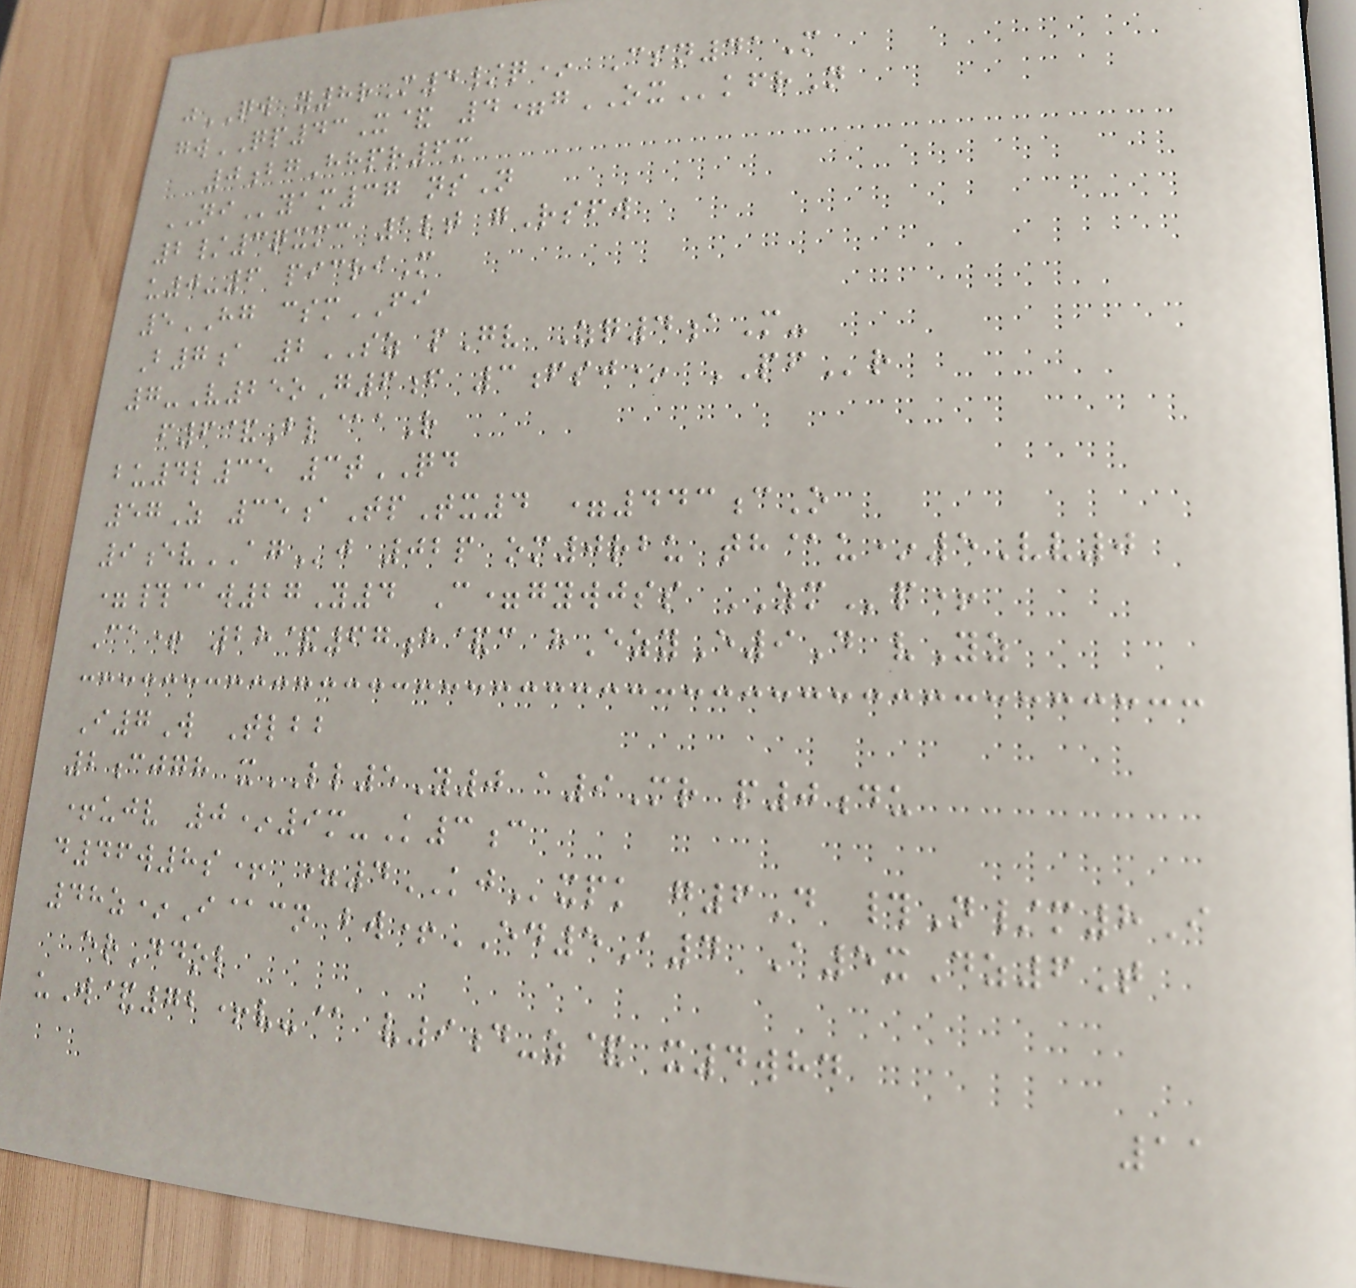jQW y8rM4/q* Csn41M
gwQP43X& 4=gOXkfrN
0bgHhpr6m
NIyam37 nsN
2/3qxmc 1lt gRsfw
u0-6 picriM
5HG csmFI
B7a 2SZ pGv Zq4aM-
7-V25oG6f 3fsj* PFr
f6&Bl@aR
bu4l35 3tQD
57Z 35aTpTx4 =443cO
9evAGj 02p om0rbu th@u*5Vv0
=#@w27Y4 C=gywjss ZMp+
Ca+ 28&67h&c hEzyE9D vYz
I7W Tlbb
2cjgh xLL5Y0 a9Mr p0du
+ujv 0*9m-K3c
d46w8s+ =4KJxpk g6D #N/m8I
48z*I@cn bw+ED5A4 A5xDz6T
erDdol
uW&72+v-@ v9d-z& x4whd
11
